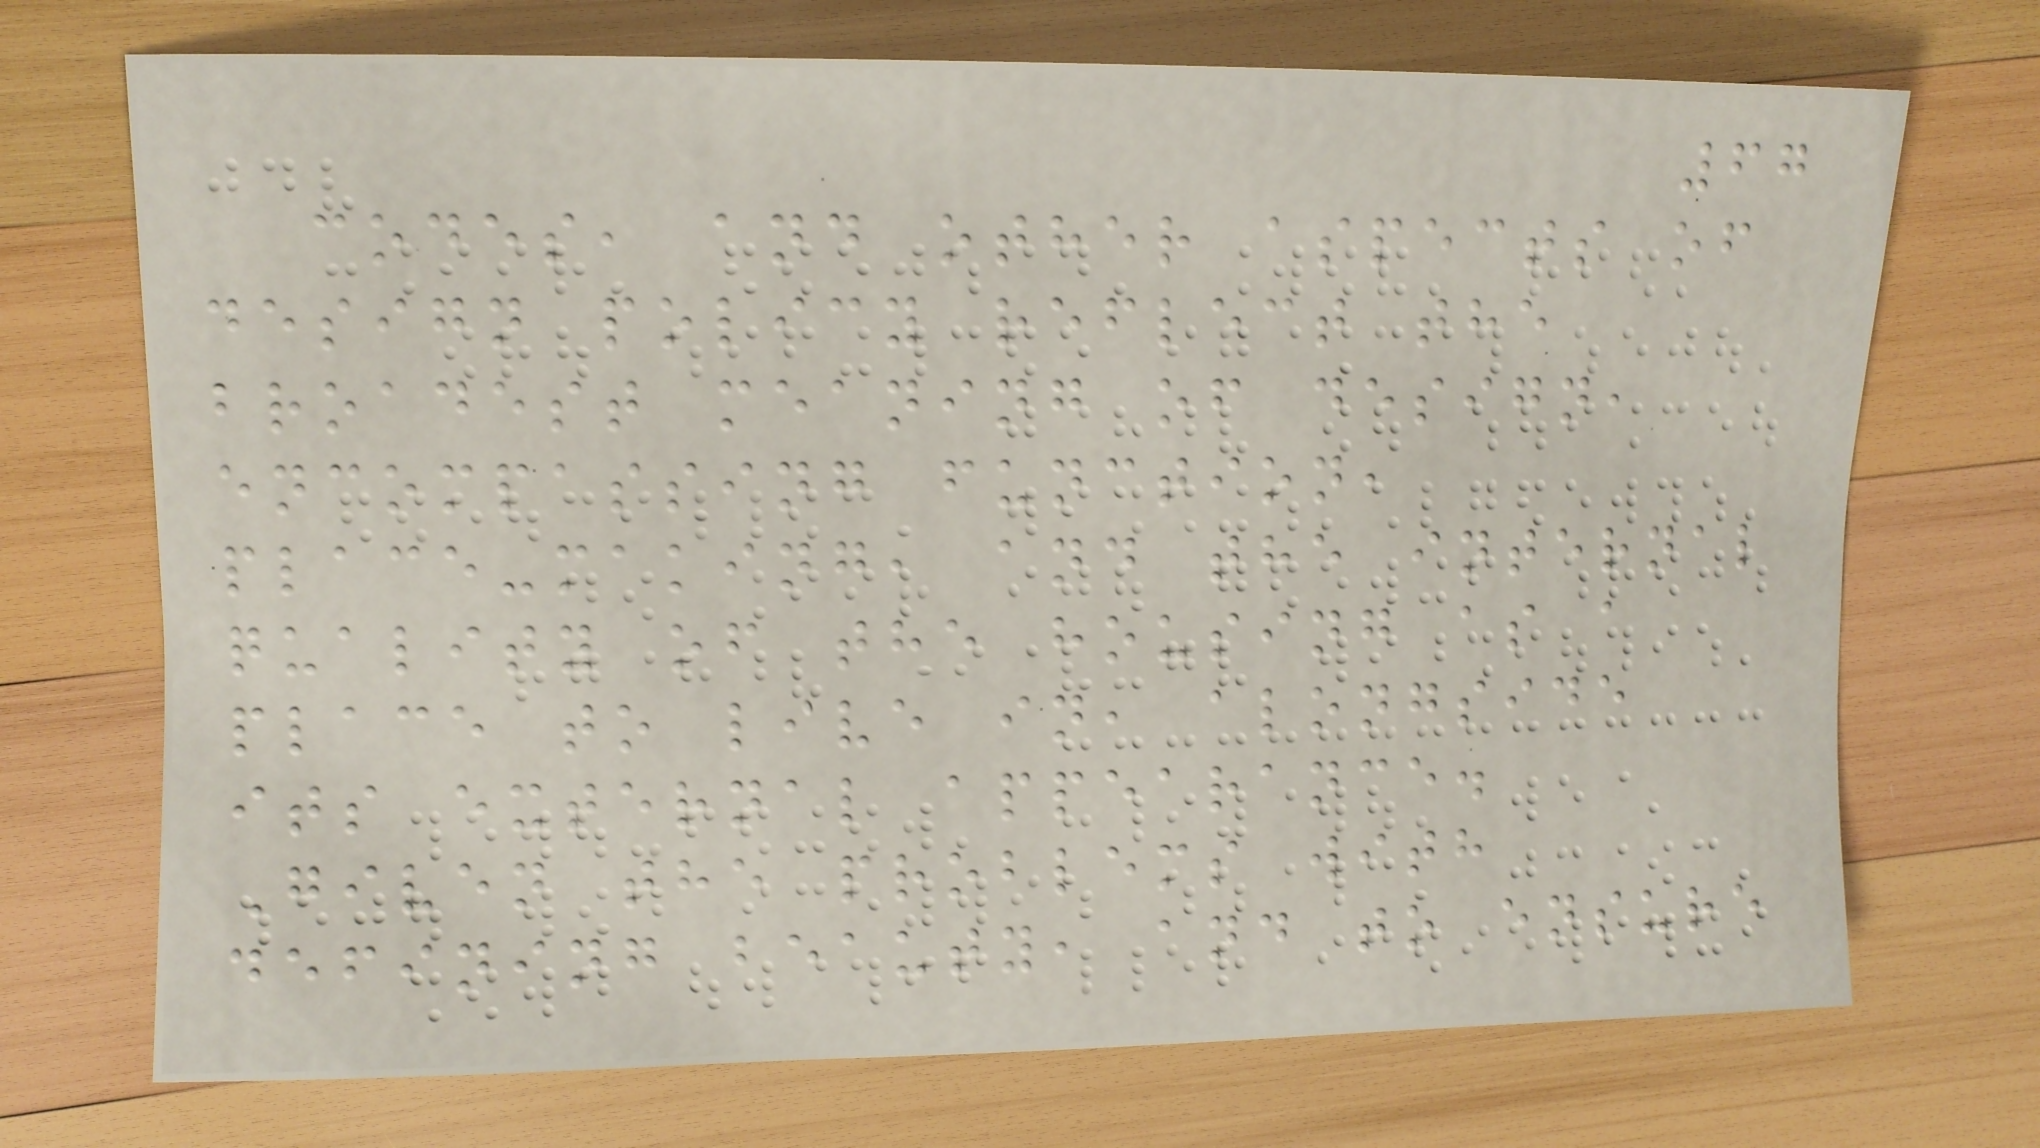67
codes, and other aspects of
design policy reflect the
broadest meaning of design,
encompassing function,
place-making, and the internal
quality of the housing as a
place to live in, alongside
its external appearance.
Given the problems with
defining beauty, and to ensure
